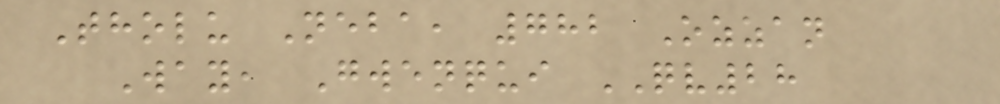Tholu Neba, 782 Ozzan
Way, Gwenqui QV28
